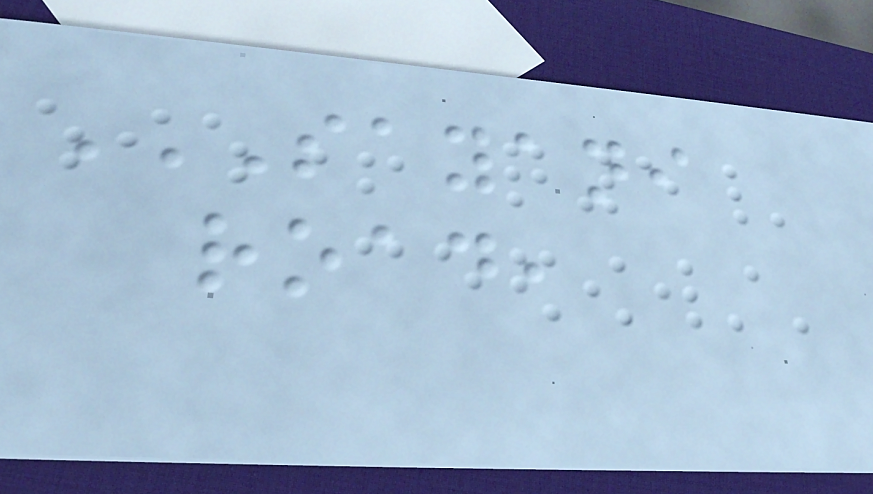SAYANI
ROAD,
